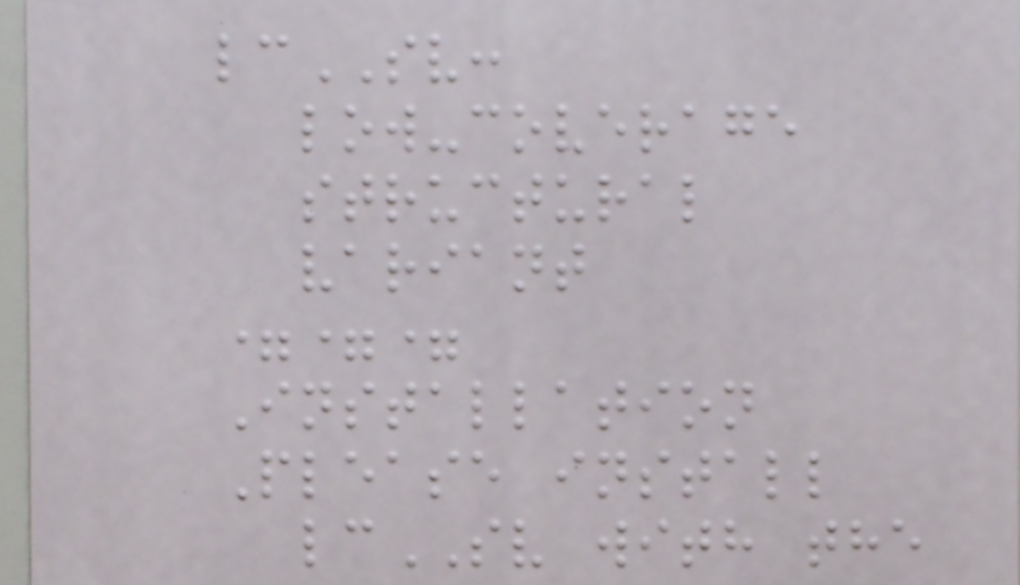lcSV:
low-coverage
structural
variant
===
Installation
Please install
lcSV with the
